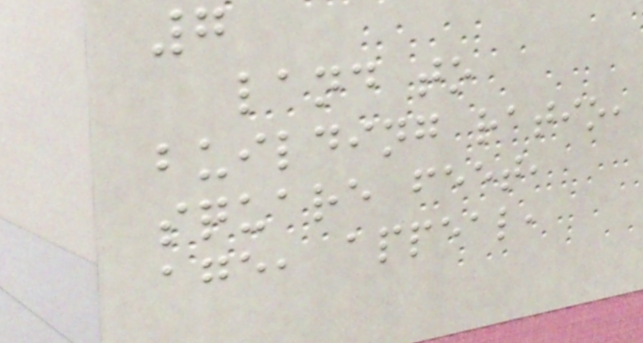7
land to
building ratio,
square feet,
age, appeal,
